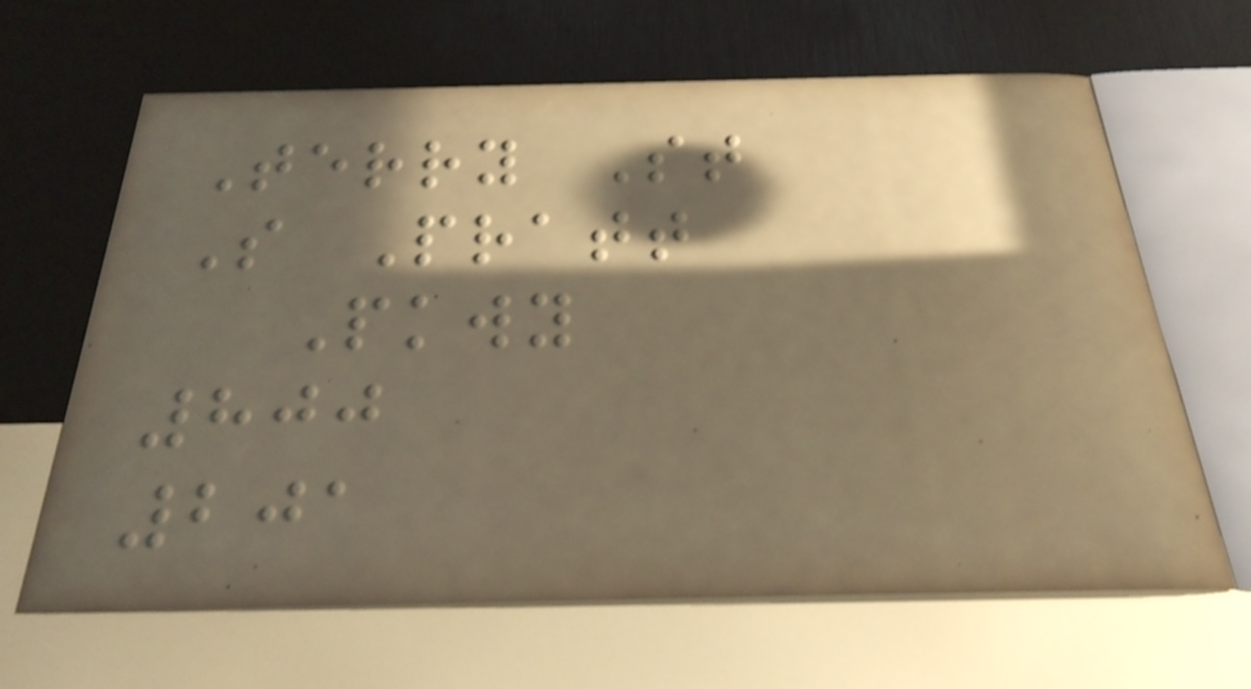Terry St
S Pratt
Pkwy
800
201
